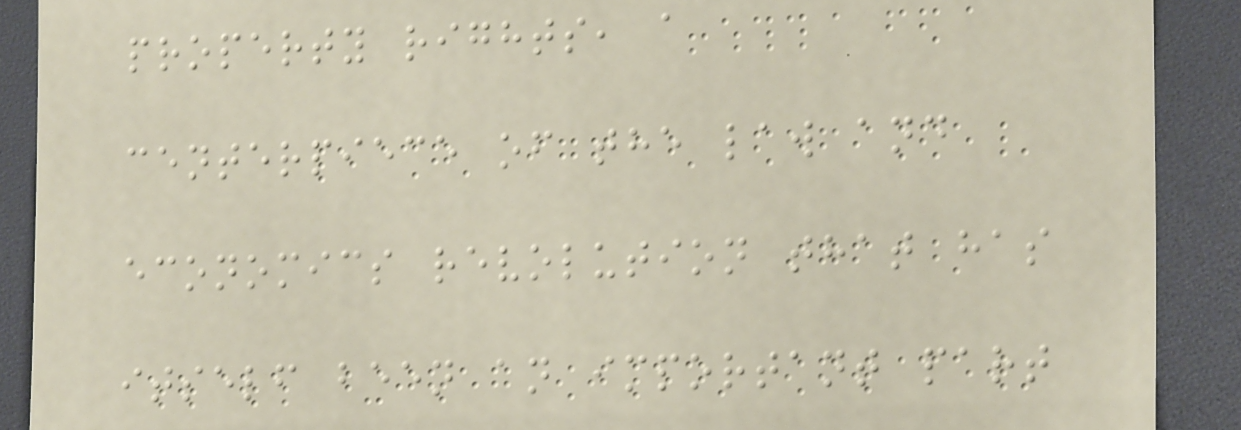property rights, a
centerpiece of the law and
economics revolution that has
itself been an important part
